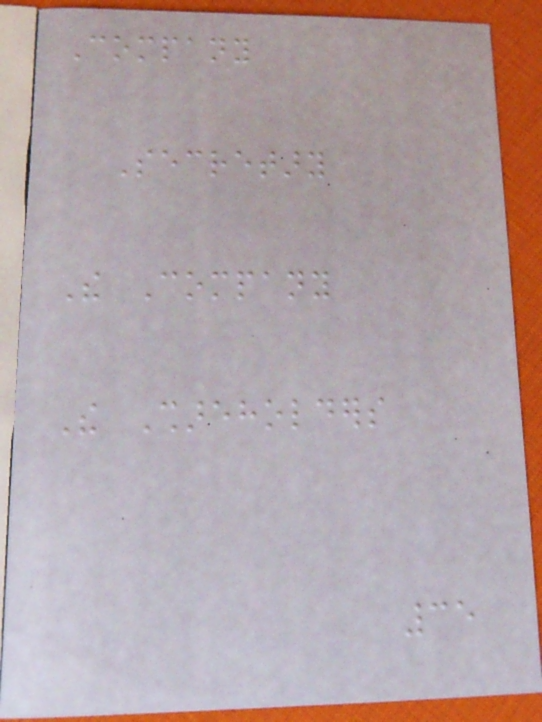Company
Secretary
The Company
The Shareholders
35
